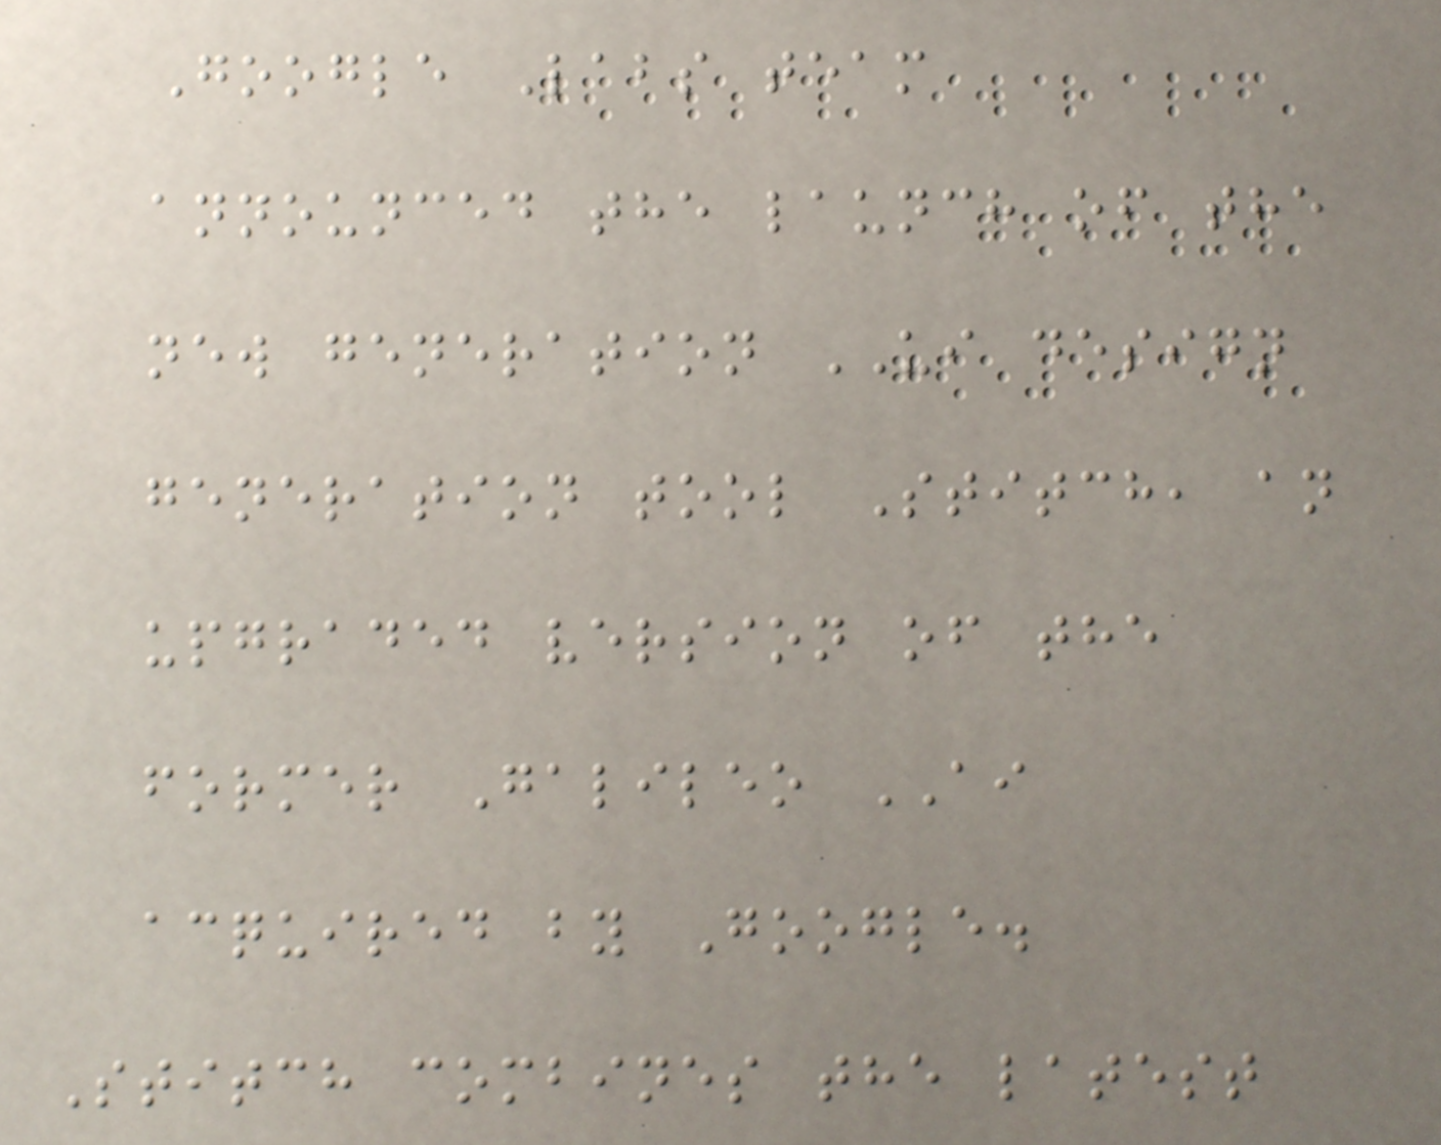Google Labs team
announced the launch of the
new generation UI design
generation tool Stitch, an
upgraded version of the
former Galileo AI
acquired by Google.
Stitch combines the latest
